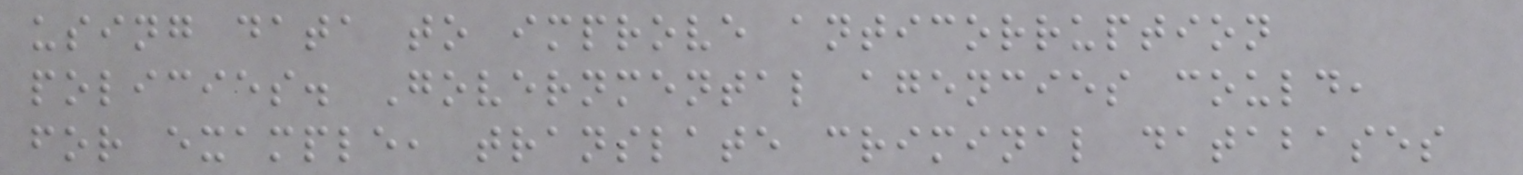using data to improve anticorruption
policies. Governmental agencies could,
for example, translate criminal databases
